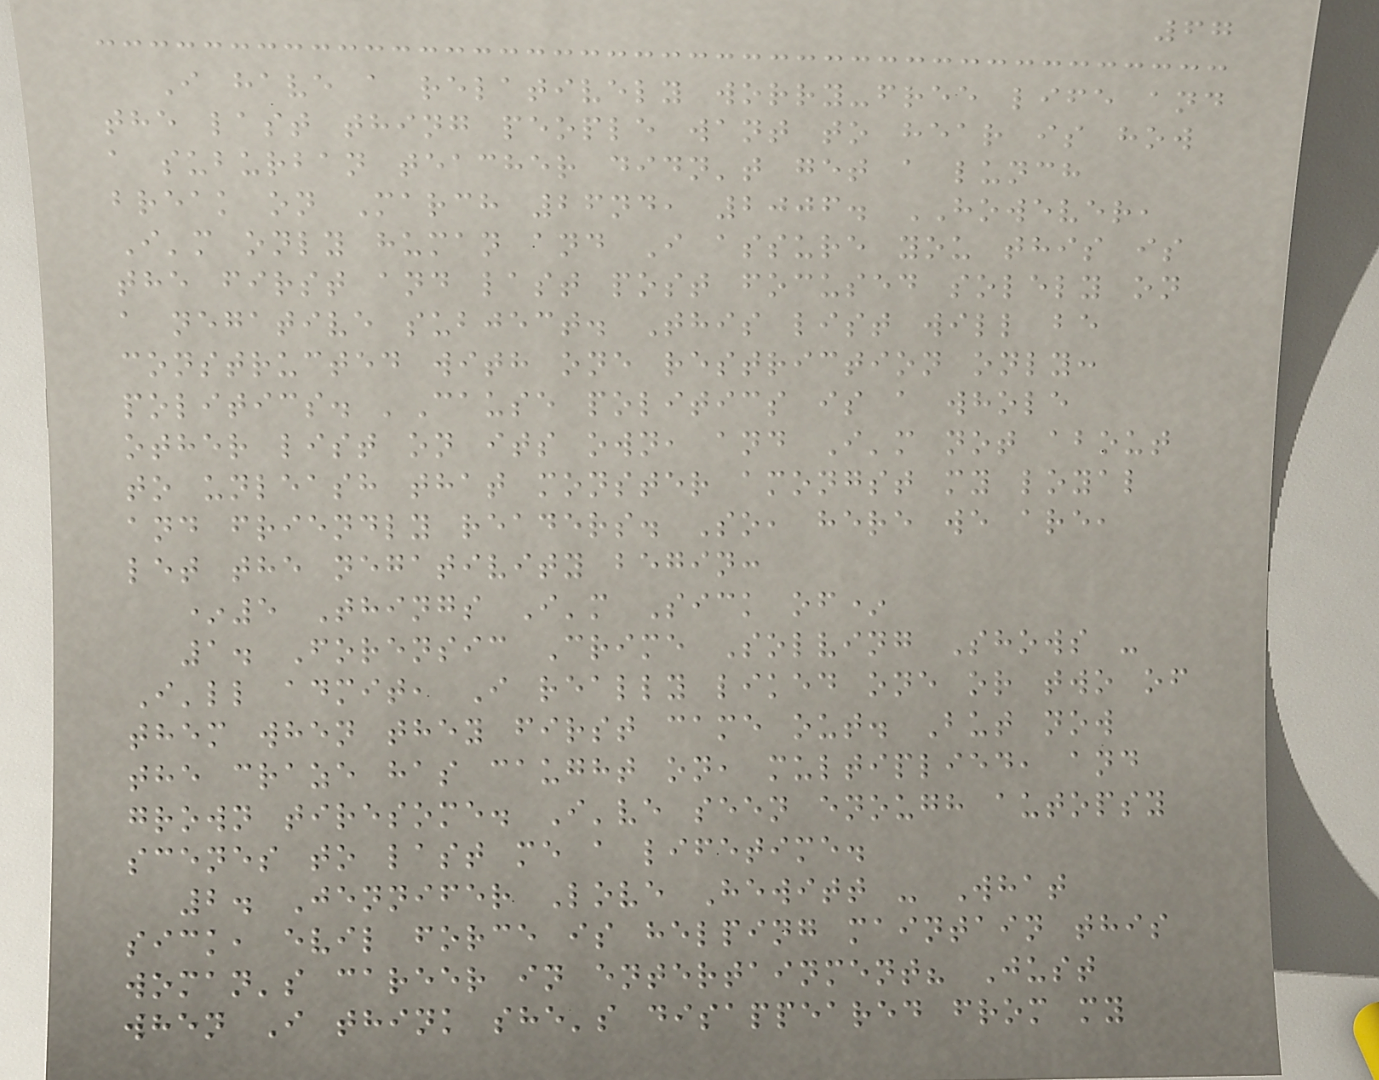67
I have a relatively worry-free life and
the last thing people want to hear is how
a suburban teacher didn't get a lunch
break on March 26nd, 2006. HOWEVER,
I'm only human and I assure you this is
the first and last post focused solely on
a negative subject. This list will be
constructed with one restriction only:
politics. 'Cause politics is a whole
other list on its own, and I'm not about
to unleash that monster amongst my loyal
and friendly readers. So, here we are,
let the negativity begin:
*5 Things I'm Sick of*
1. Forensic Crime Solving Shows -
I'll admit, I really liked one or two of
them when they first came out. But now
the craze has caught on, multiplied, and
grown tiresome. I've seen enough autopsy
scenes to last me a lifetime.
2. Jennifer Love Hewitt - What
sick, evil force is helping maintain this
woman's career in entertainment? Just
when I think she's disappeared from my
